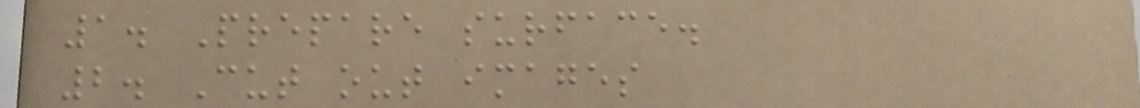1. Prepare surface.
2. Cut out images
